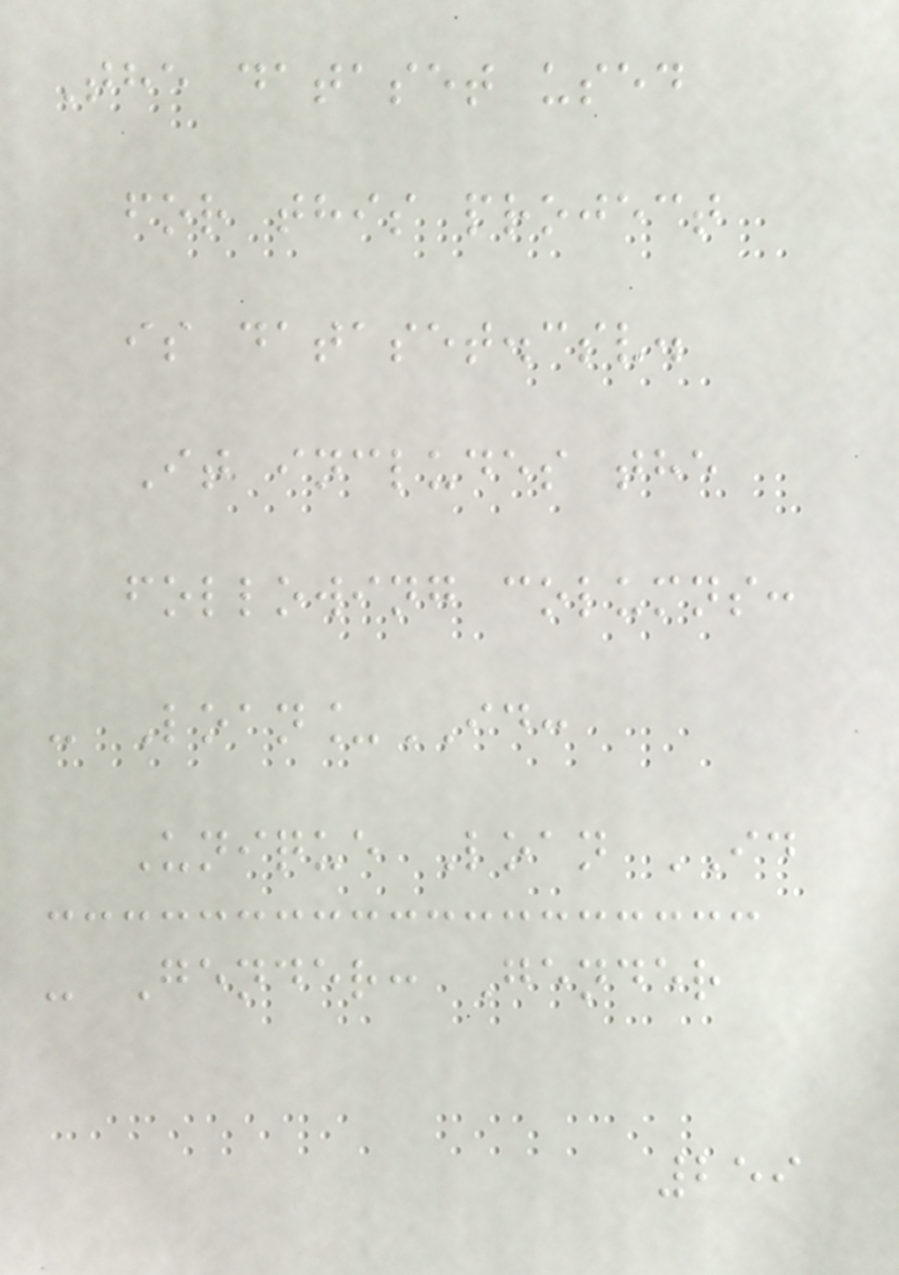The dataset used
for this project
is dataset.csv.
It includes the
following columns:
- Loan_ID:
Unique Loan ID
- Gender: Gender
259
